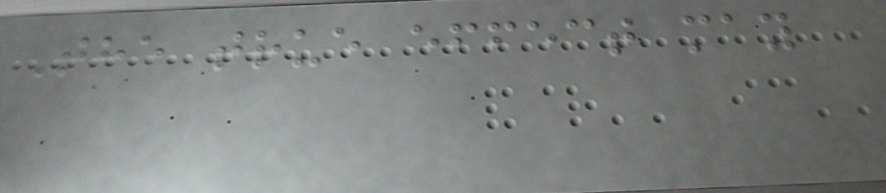The true effect may
